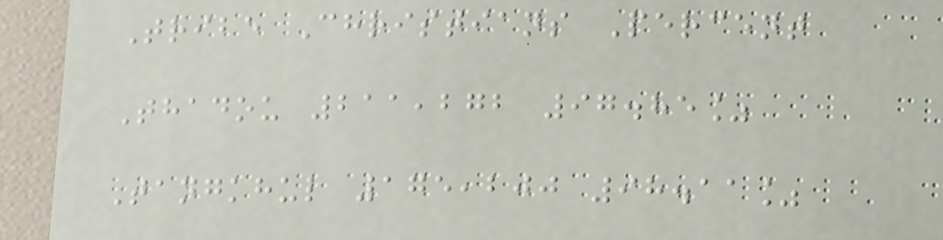Tribe Christians Percent
Thadou 211,272 97.85%
Tangkhul 175,200 98.11%
